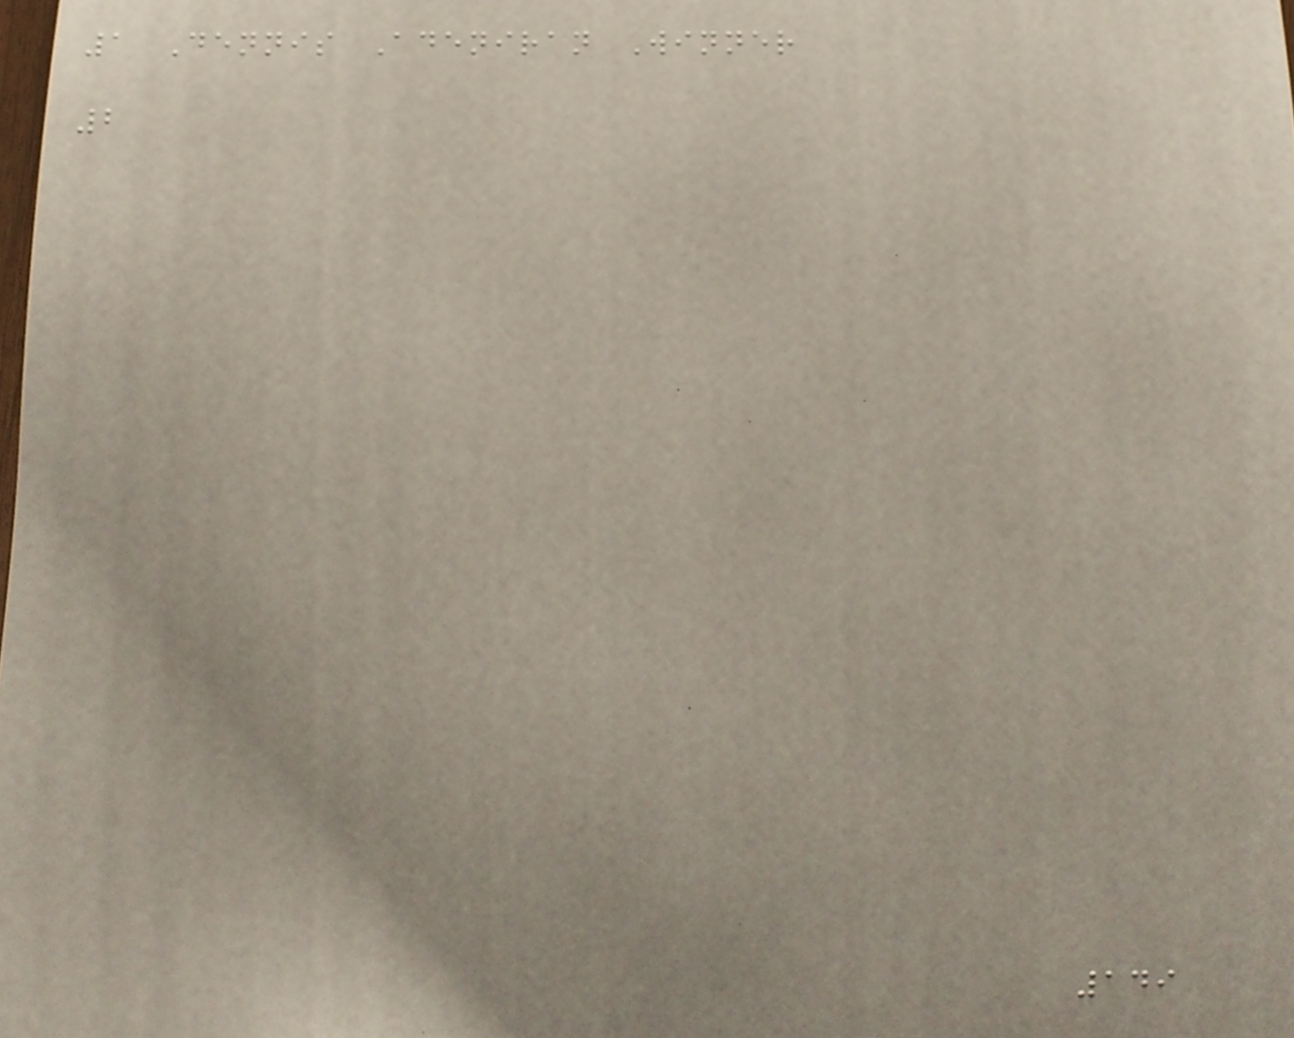1 Dennis Adeniran Winner
2
149
